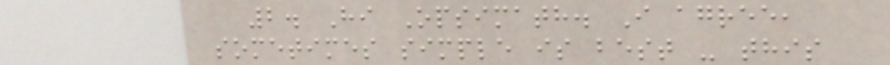2. Hi Opsimath. I agree,
sometimes simple is best - this
